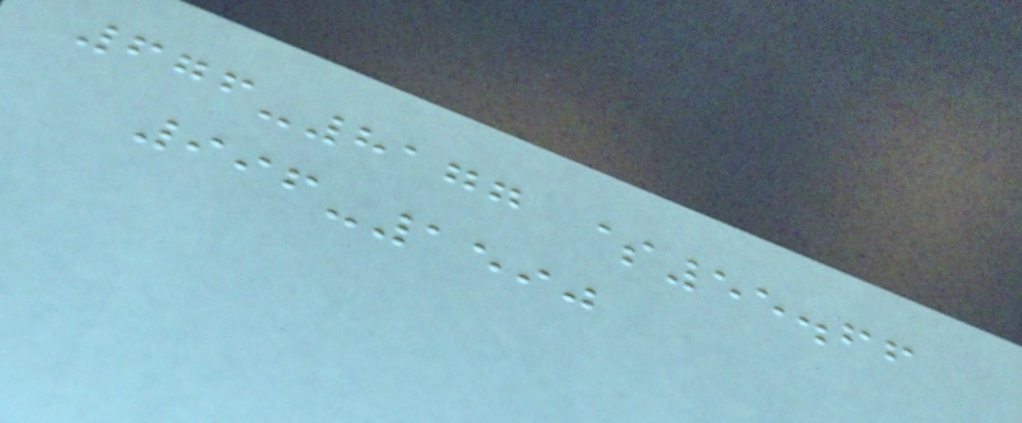676-8177 $55.66
996-1590
